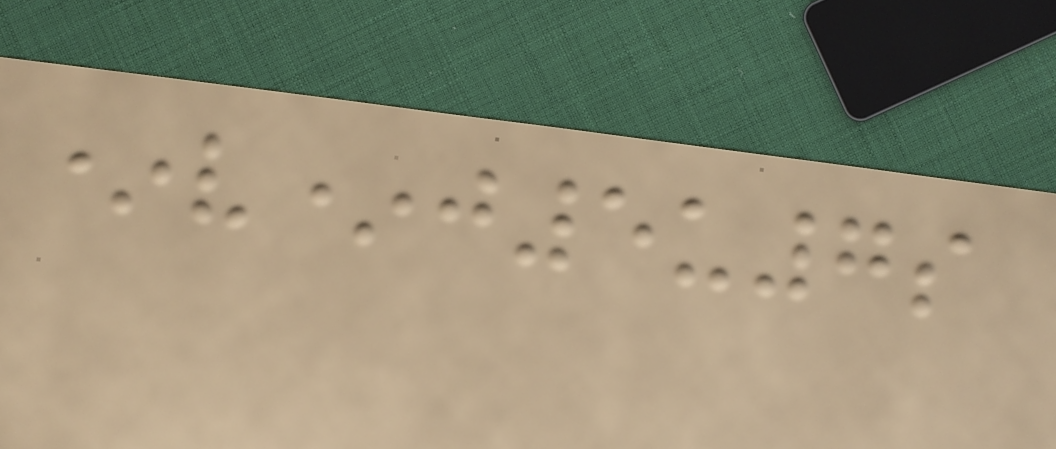*v*j5u7s
